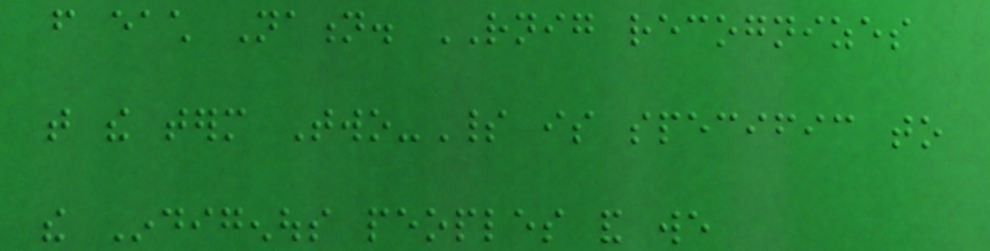from each Nation. RNIG recognizes
that the term Two-Spirit is specific to
the Indigenous peoples and we
